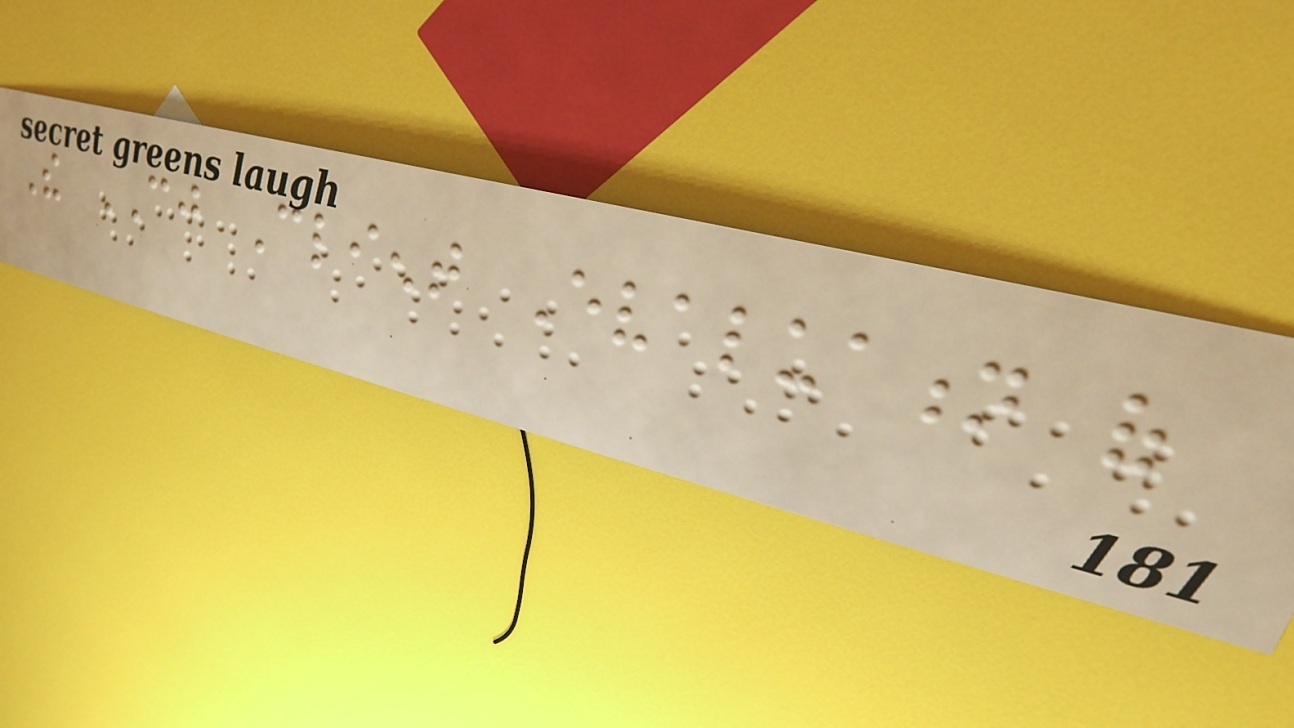The CJ Client Evaluation of
